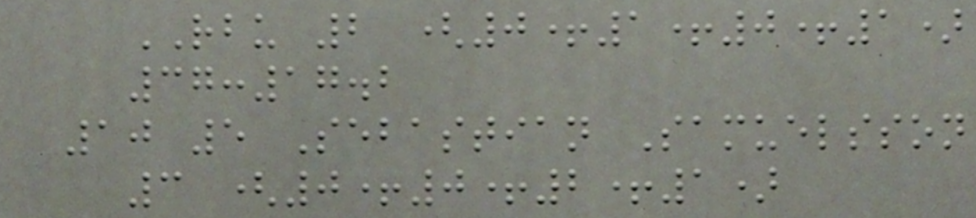RBU 2 (0+1+0+1)
37:17.2
10 5 Sebastian Samuelsson
3 (0+0+2+1)
